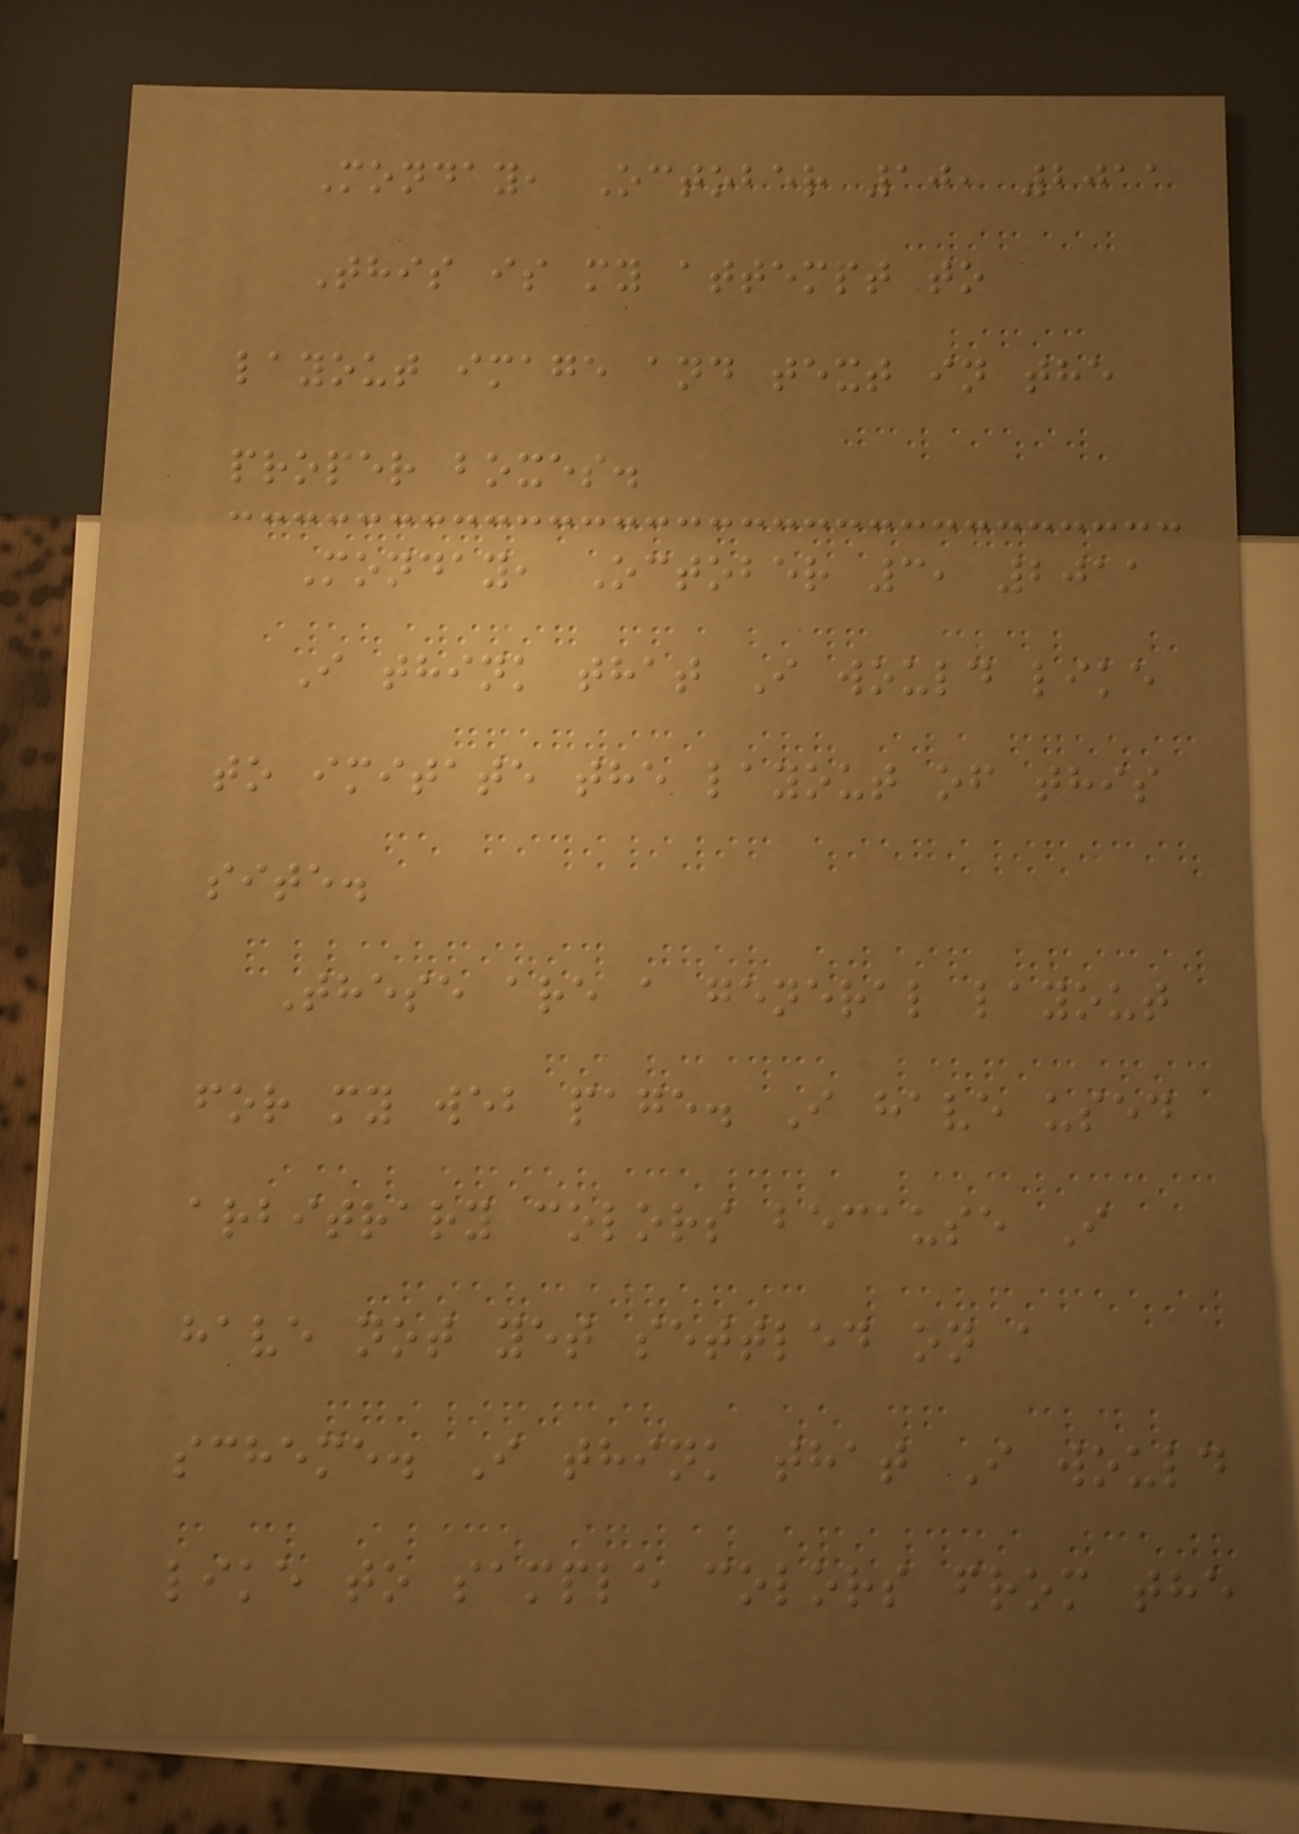Monday, October 10, 2011
This is my attempt to
layout image and text in the
proper boxes.
Monday, October 3, 2011
I think that I would like
to imitate the layout of this
site.
These are a general layout
for my web page. I have used
arbitrary colors because I
have not yet settled on a
scheme. I think that I would
like to sample colors from the
